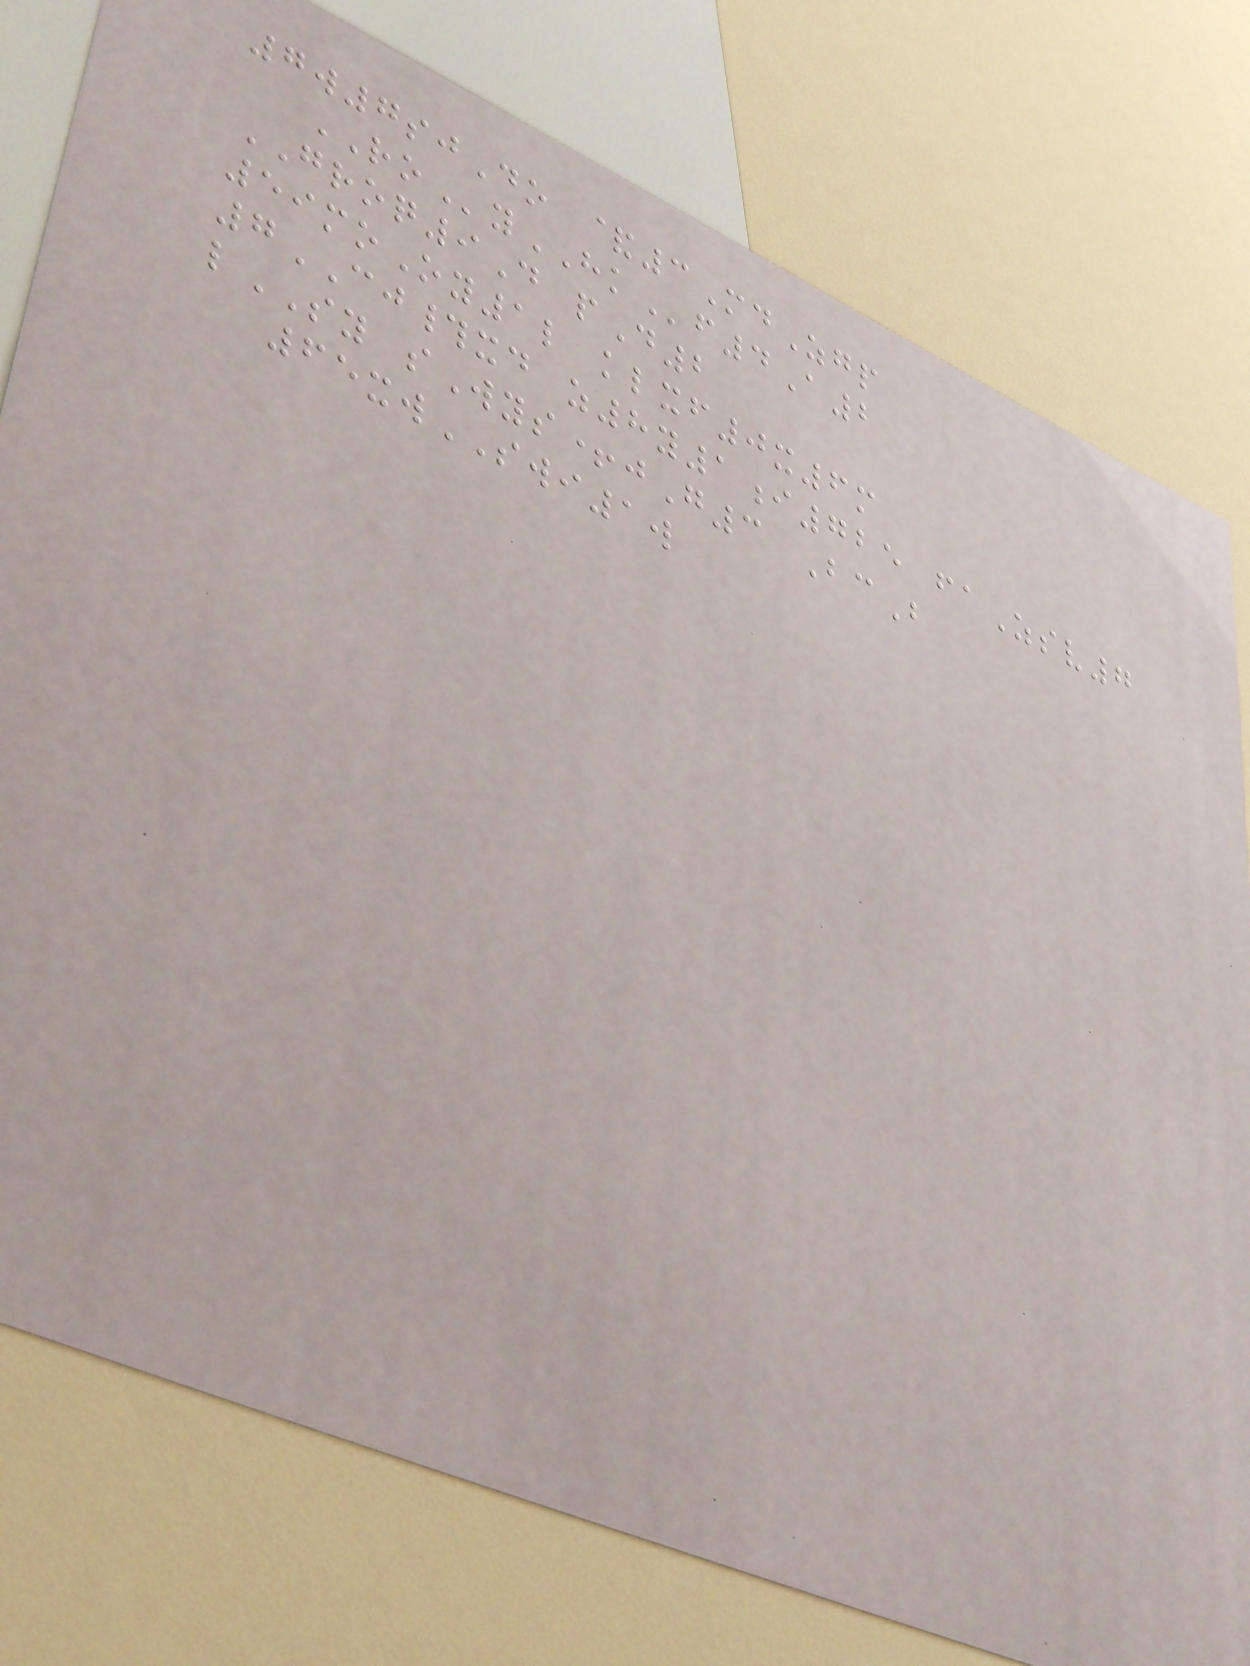7w7sjDo &3MdZgp
ROyHKf4A2
GROQ9D pD2
59moOy1l klxf0x6m
7CJ#xd z8y1i725 faZsv7
lSY sWys+jG3 BcB
65xwSWI1w
